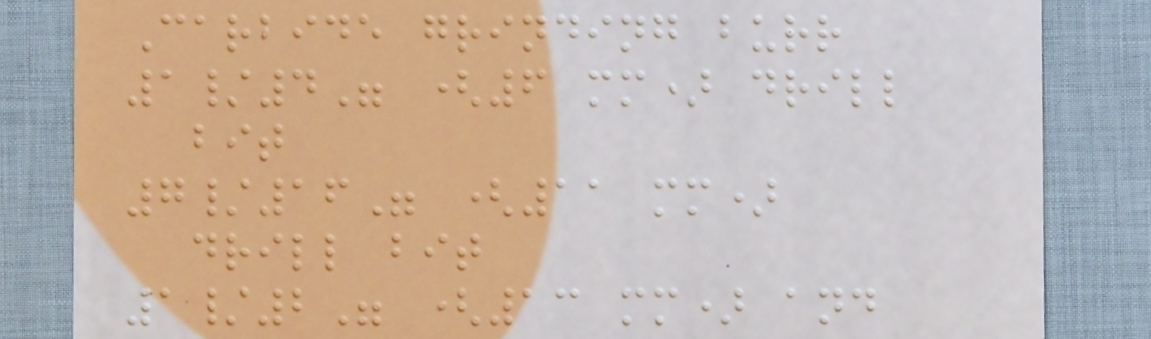Carbide grinding burr
1/4" (6 mm) drill
bit
7/16" (11 mm)
drill bit
1/2" (13 mm) and
